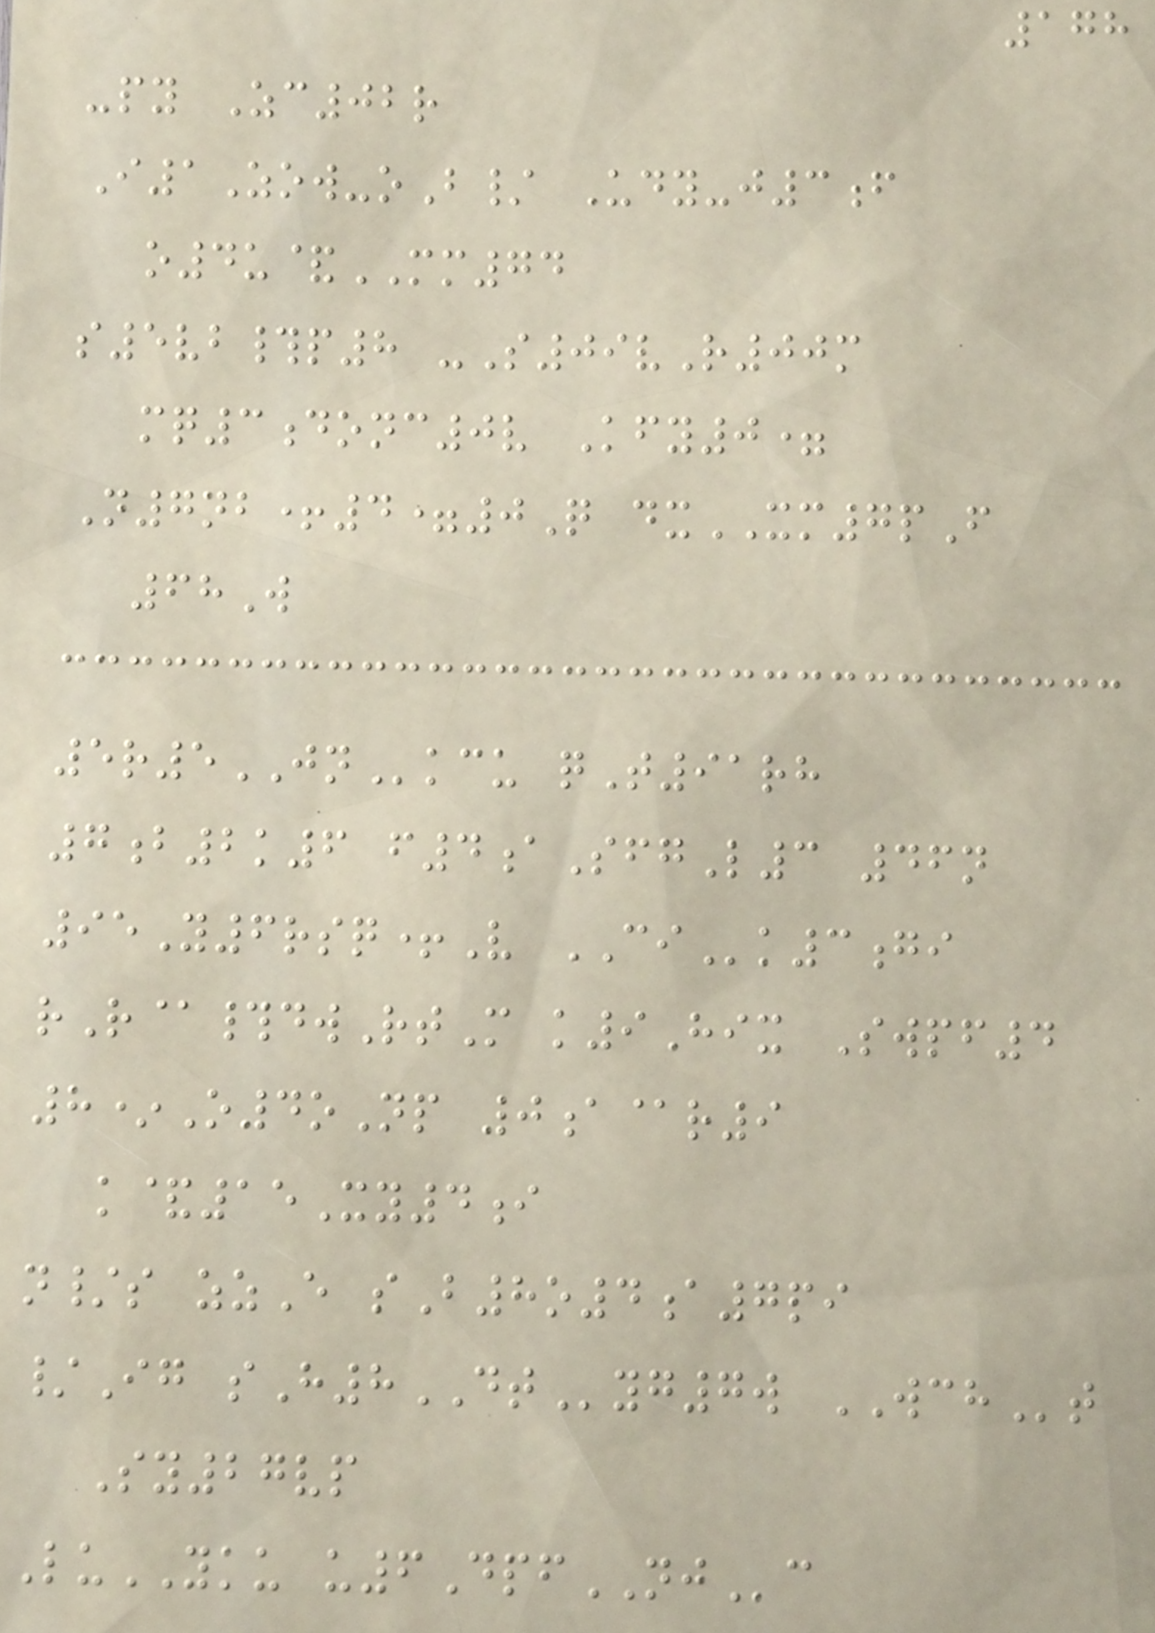178
-py Zc02r
I1Zow-oB/ Udy-j3f
o4u&MM74
s5vb#p8 -S09vR00m
mq3donc0v Kfy0=
N7nb+4=0Q dxXM7pF
68W
5r5JNkcu qT91rh
7b2k6 f4aSfgL3 46n
95Y6rsq+V CIk3gi
rR@#dwRtM k9Hix Swpf4
8*O4oNp 0a@r9
k&15Xy4i
n/s zzE sB8o4a7pi
/Ig sH8DTyg7w WCHt
Sy27vp
LuYKU u6DpfNJc
